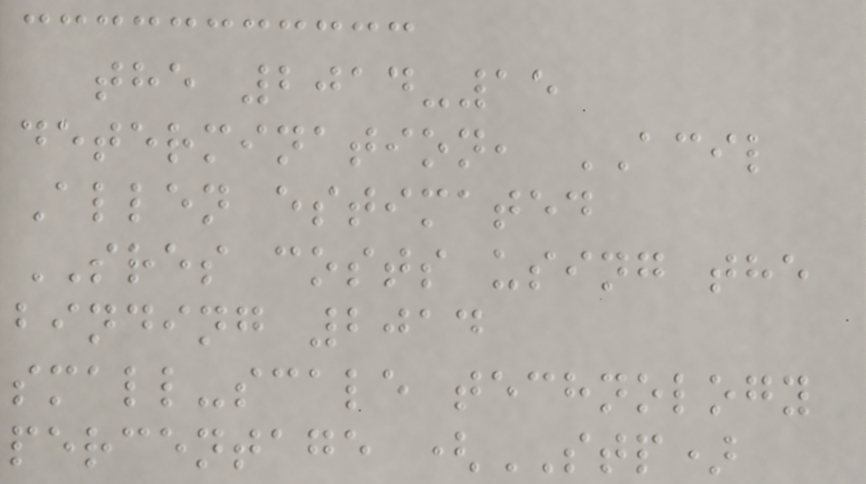the 2014-15
determination, ACIL
Allen estimated
SRES costs using the
binding 2014
small-scale technology
percentage (STP)
